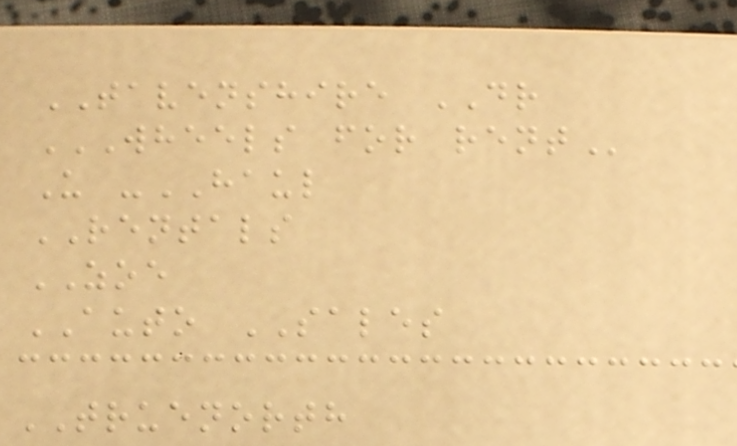TAVENSHIRE DR
WHEELS FOR RENT
U -HAUL
RENTALS
ZOE
AUTO SALES
TRUENORTH
